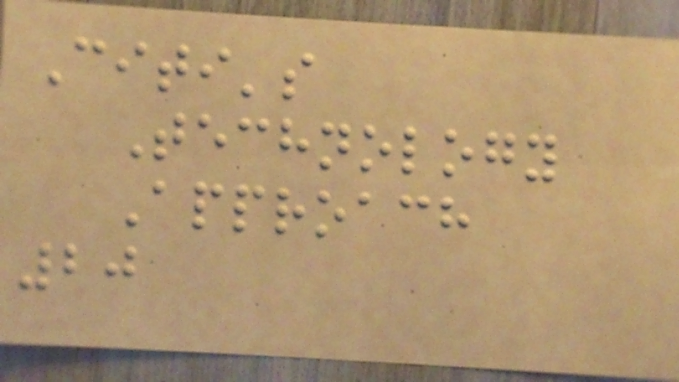Citi's
Technology
Approach
20
